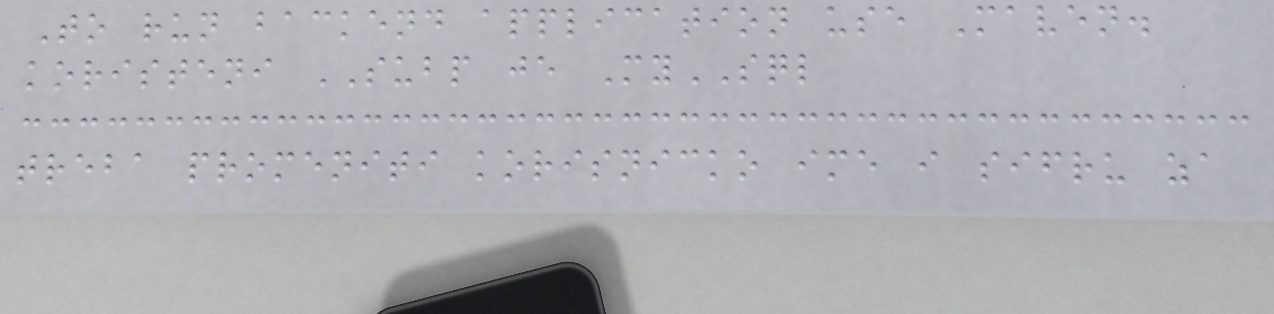To run backend application use Maven.
koristeni SUBP je MySQL
treba promeniti korisnicko ime i sifru za
